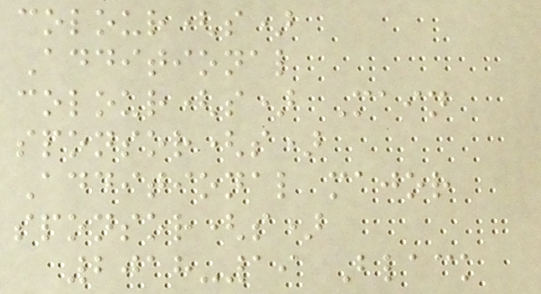colour(s)
Additional
colour(s) Main
sponsor(s)
Additional major
sponsor(s)
2018-19 Black
